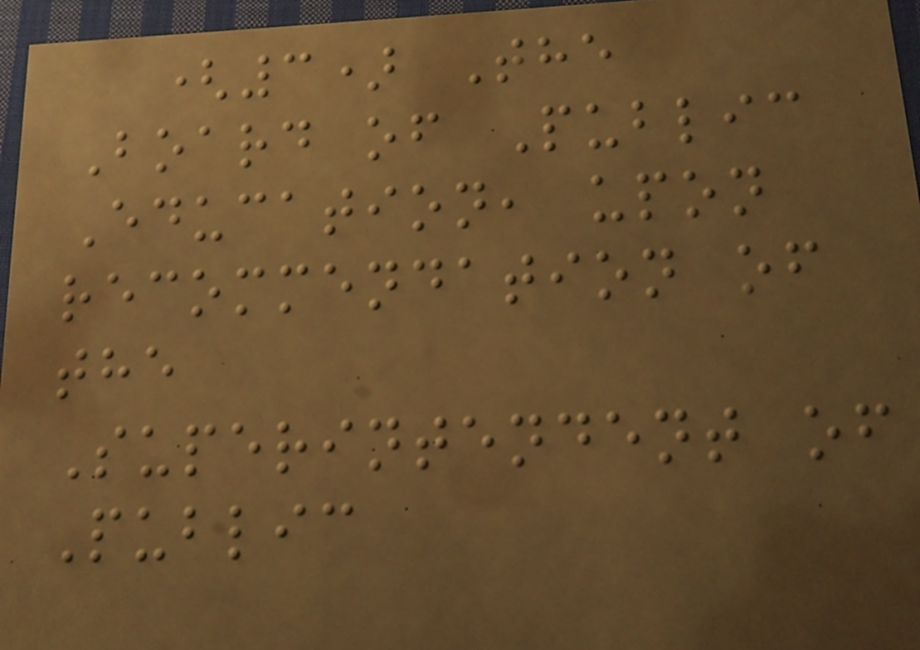(3) The
Board of Public
Education, upon
recommendation of
the
Superintendent of
Public
